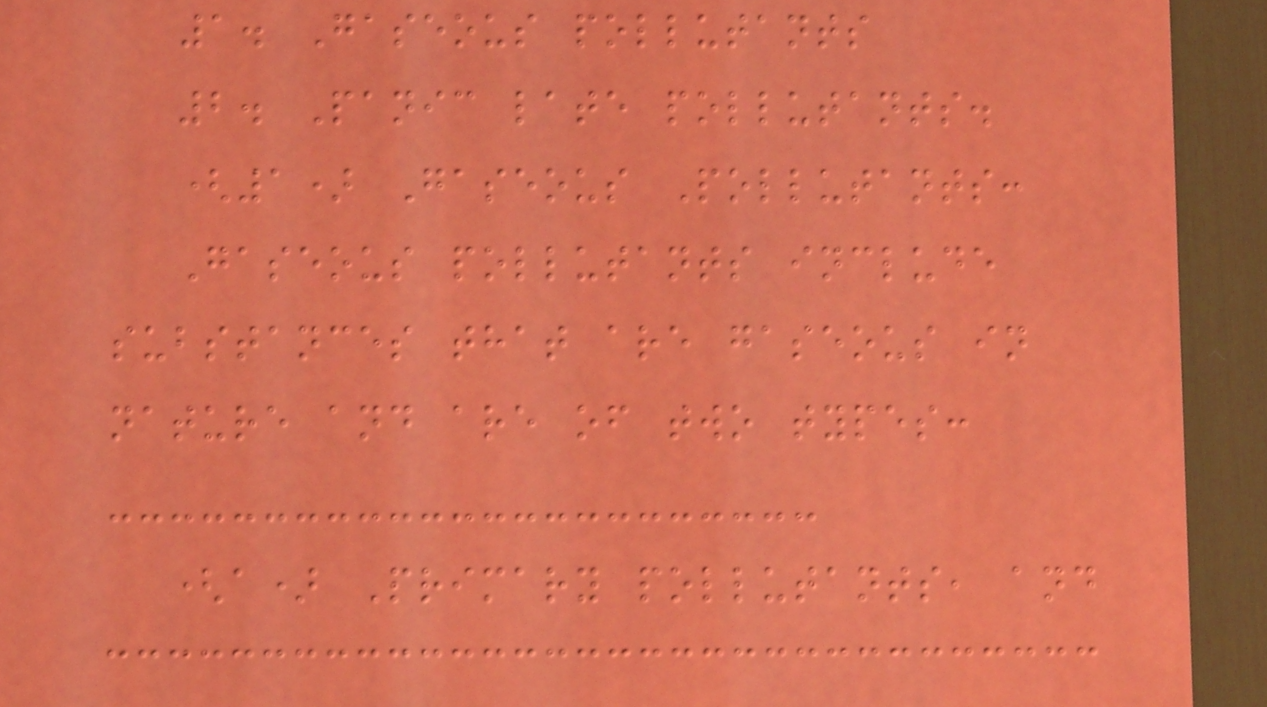1. Gaseous pollutants
2. Panic late pollutants.
(1) Gaseous Pollutants:
Gaseous pollutants include
substances that are gaseous in
nature and are of two types:
(a) Primary pollutants, and
